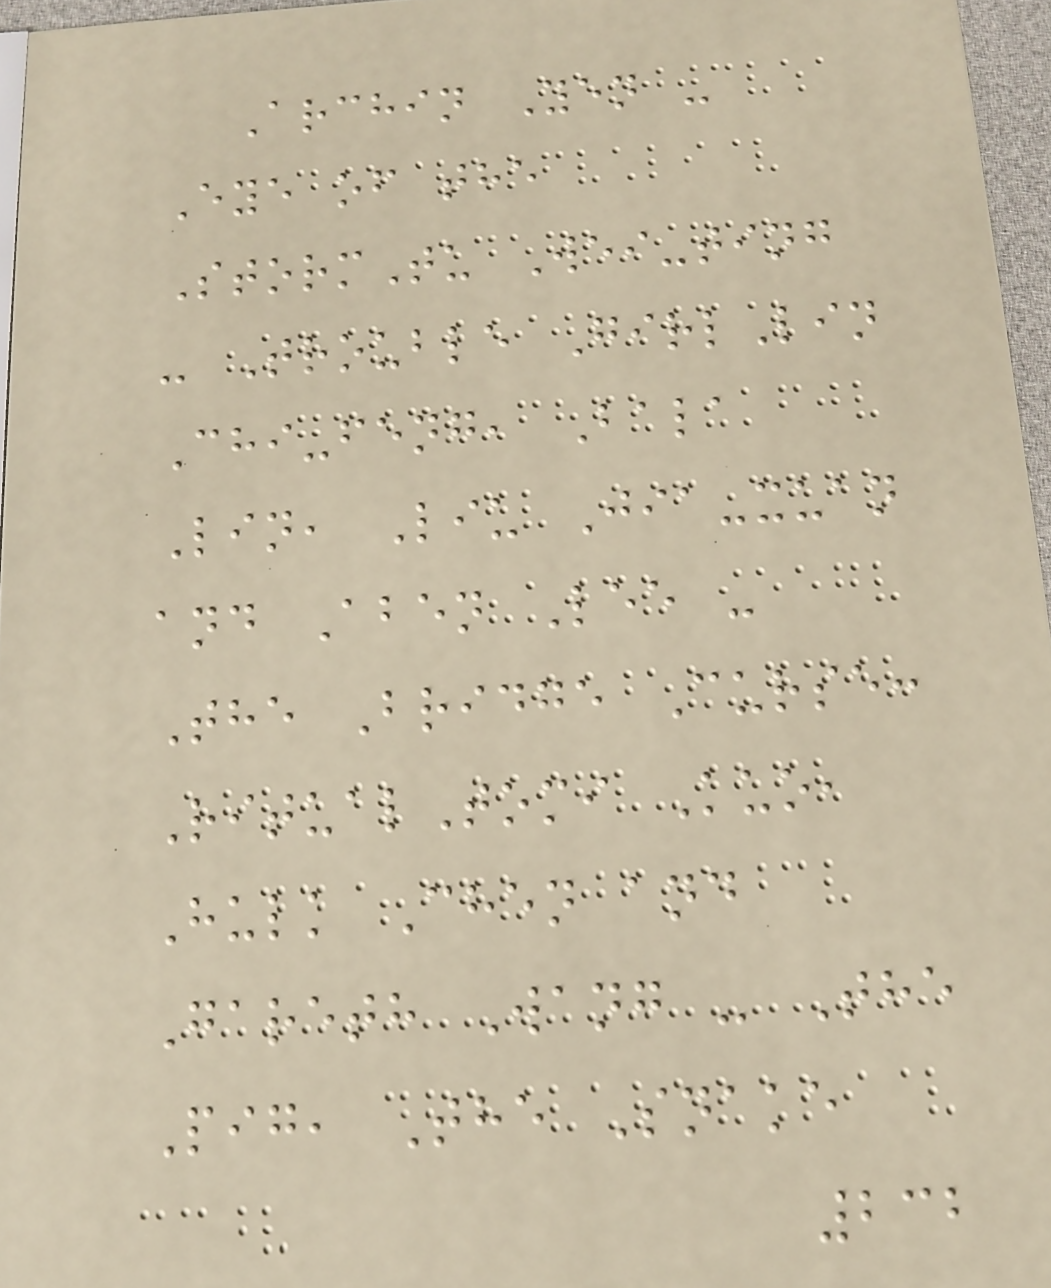Archin Yen -
Eye of the
StormTu Wei-ting
- Trouble GirlLin
Chi-feng, Bala
Lin, Liu Jia-xuan
and Aben Lee -
The Bridge Curse:
RitualTomi Kuo,
Hulk Chen and
Gareth Wang - The
Pig, The Snake
232
